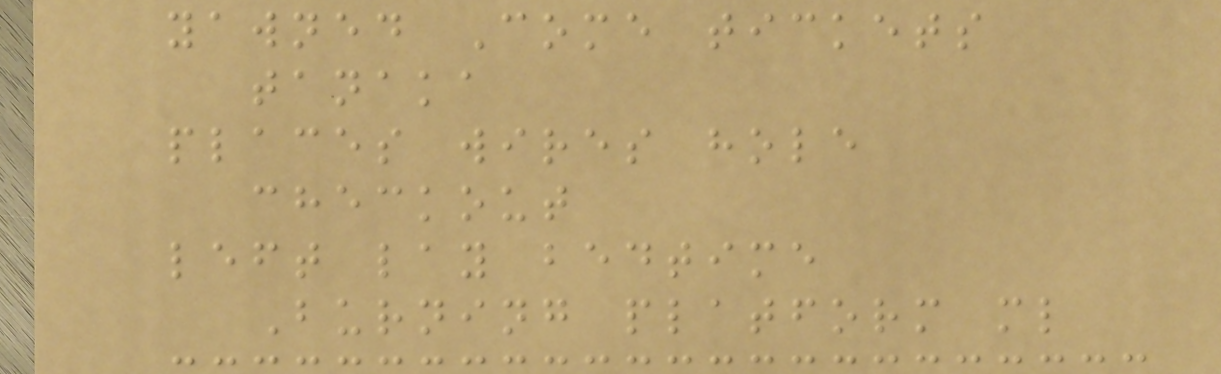yawned Come tickets
tanaka
places wires hole
checkout
left lay bedtime
Burning platform ml
